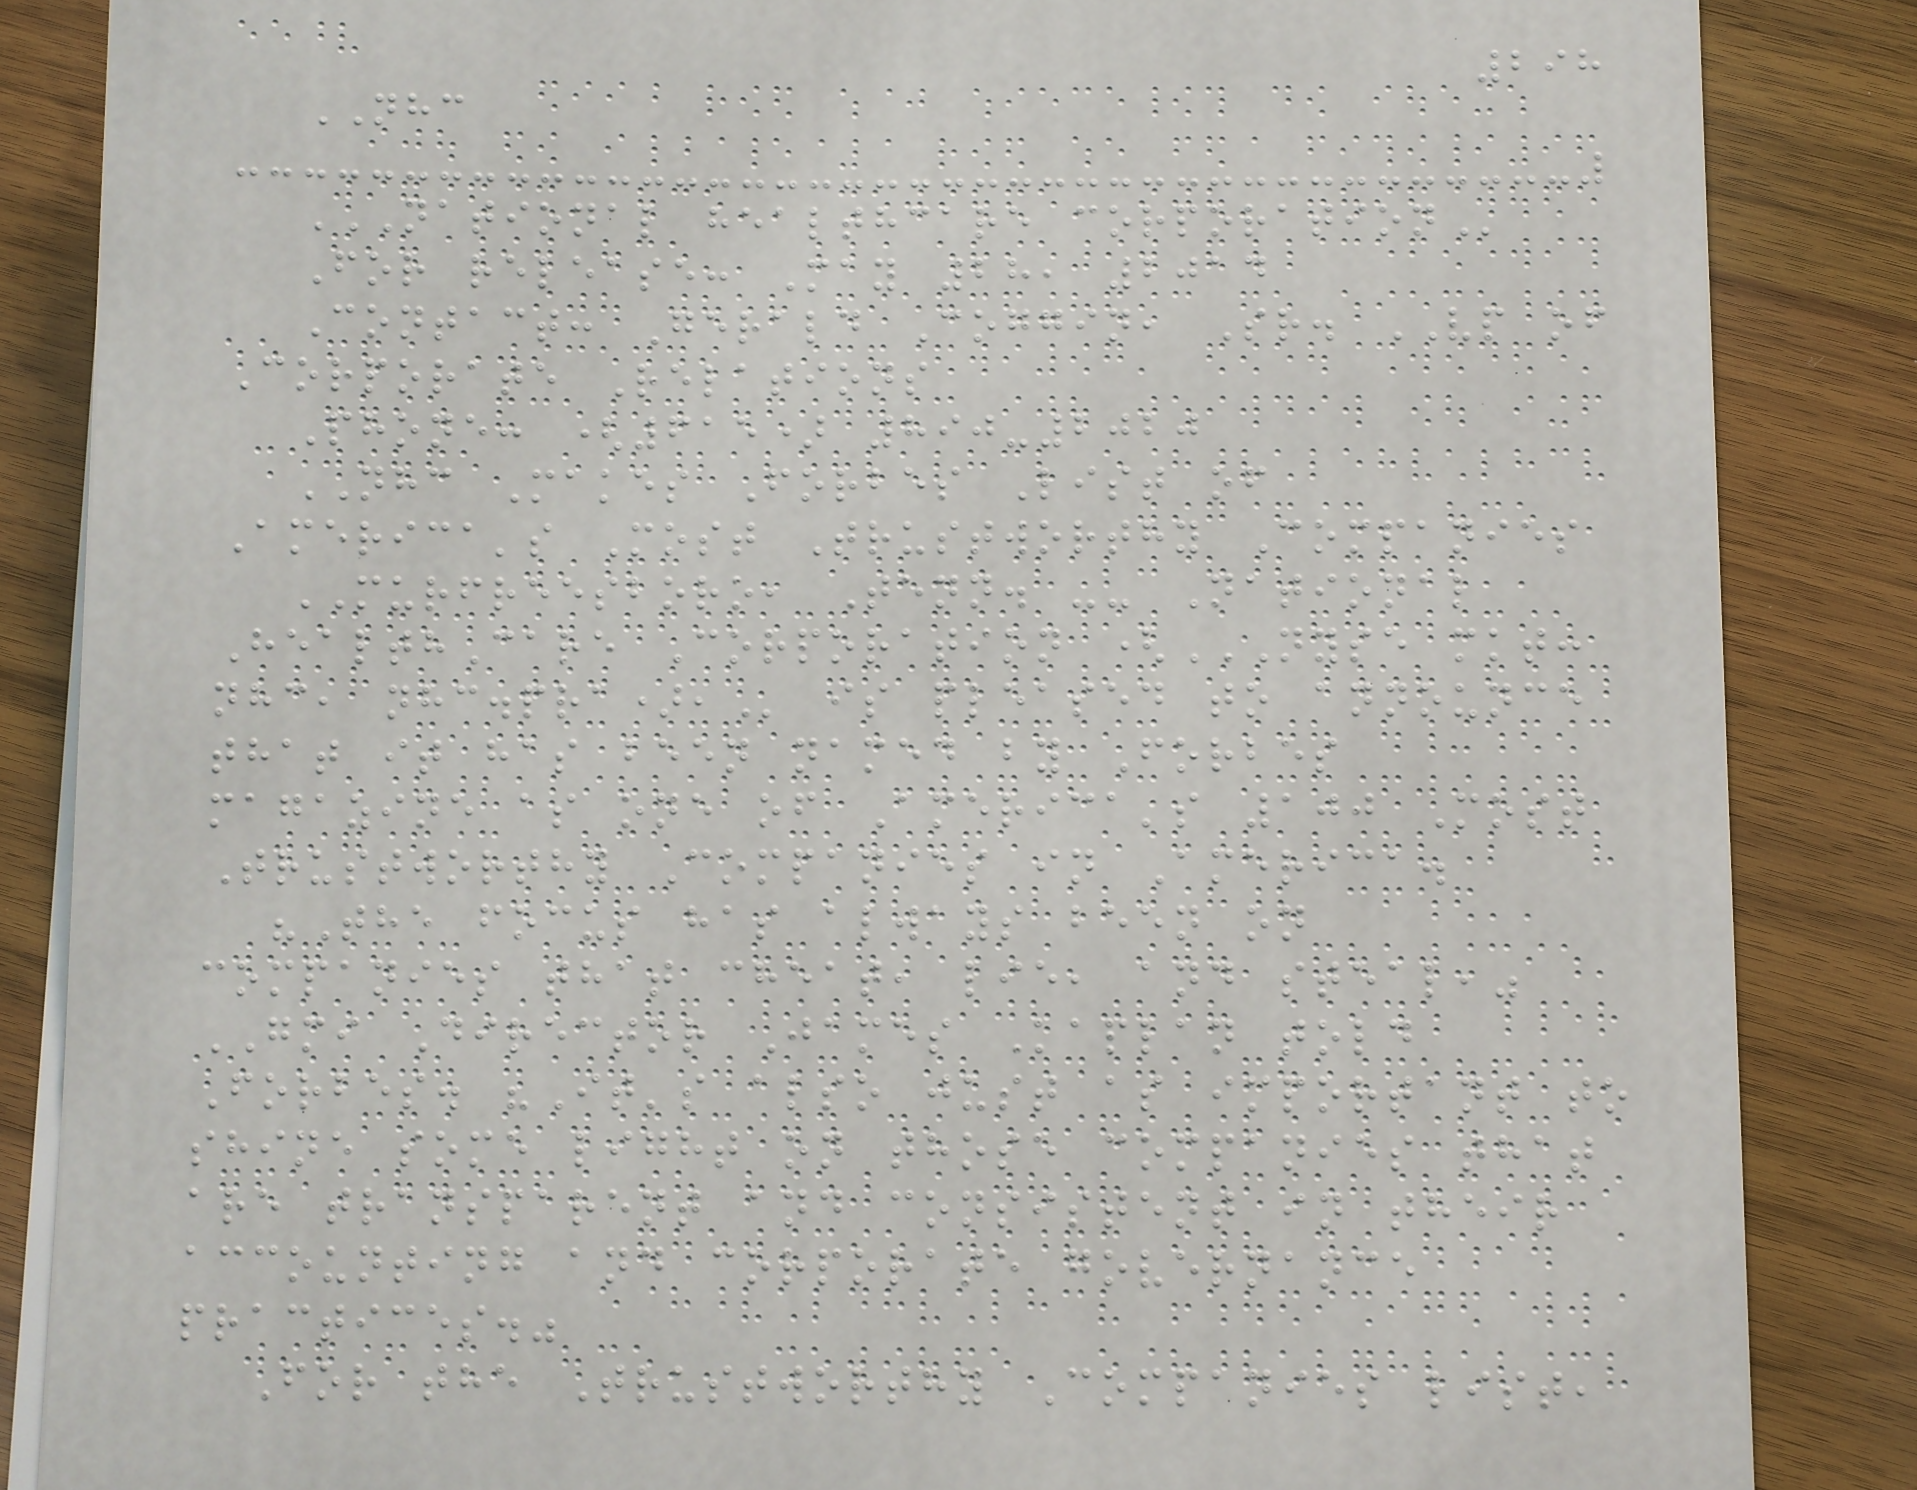298
NHC
NATIONAL HEALTHCARE CORPORATION
For release: May 28, 2014
Contact: Gerald Coggin, Sr. VP of
Corporate Relations
Phone: (615) 890-2020
NHC Makes Forbes List of
America's Most Trustworthy Companies
MURFREESBORO, Tenn. -- National
HealthCare Corporation (NYSE MKT:
NHC, NHC.PRA), is pleased to announce
that it has been named by Forbes
magazine as one of America's 100 Most
Trustworthy Companies in America.
"The focus has always been on
companies that cheat, lie, and steal,"
GMI Director James Kaplan told
Forbes. "It's also just as important to
shine some light on those companies that
are transparent and consistent in their
accounting and corporate governance
practices."
For the Trustworthy Companies list,
